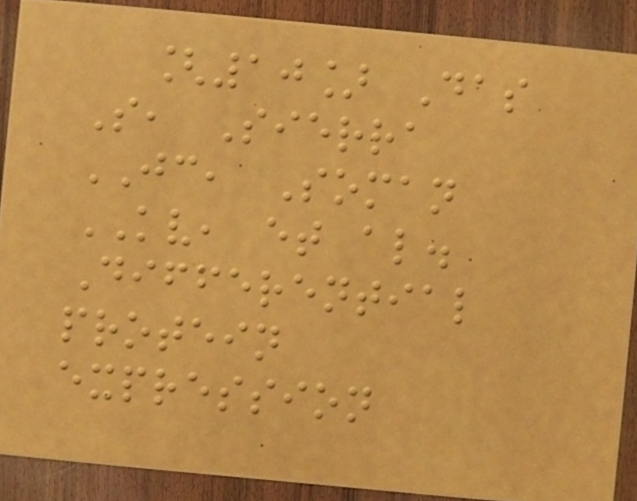[10] Das
S, Sierra
JC, Soman
KV, et al.
Differential
protein
expression
